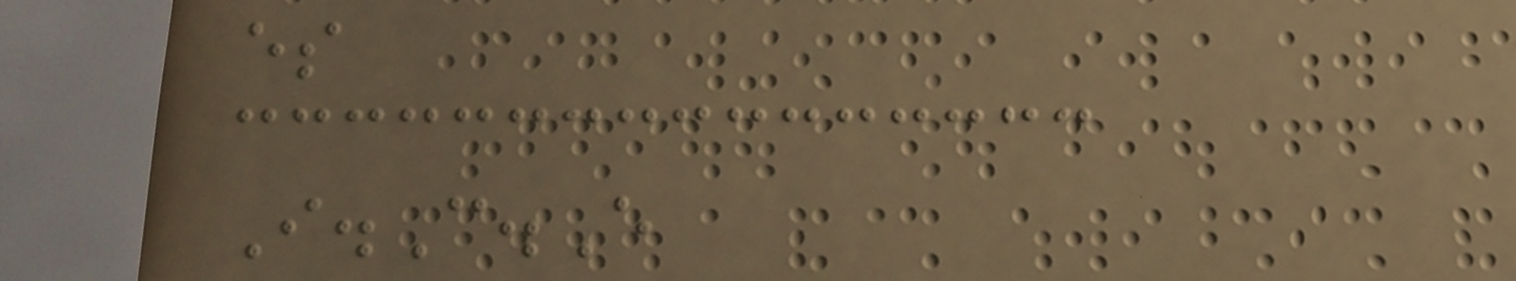es
I.C.E
